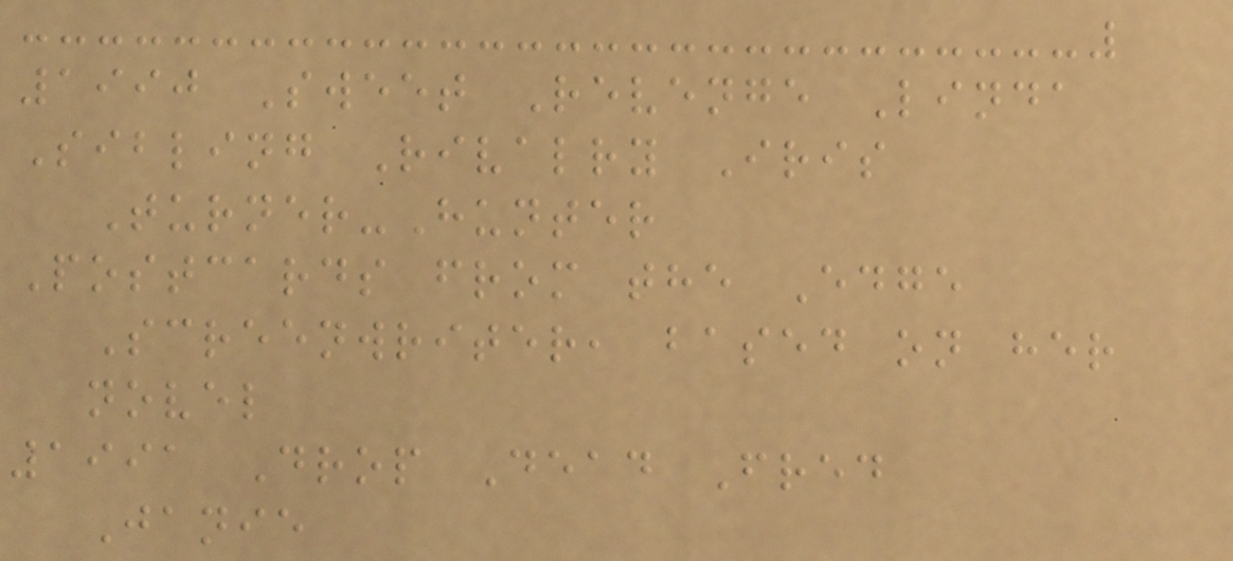1990 Sweet Revenge Linda
Sibling Rivalry Iris
Turner-Hunter
Postcards from the Edge
Screenwriter, based on her
novel
1991 Drop Dead Fred
Janie
